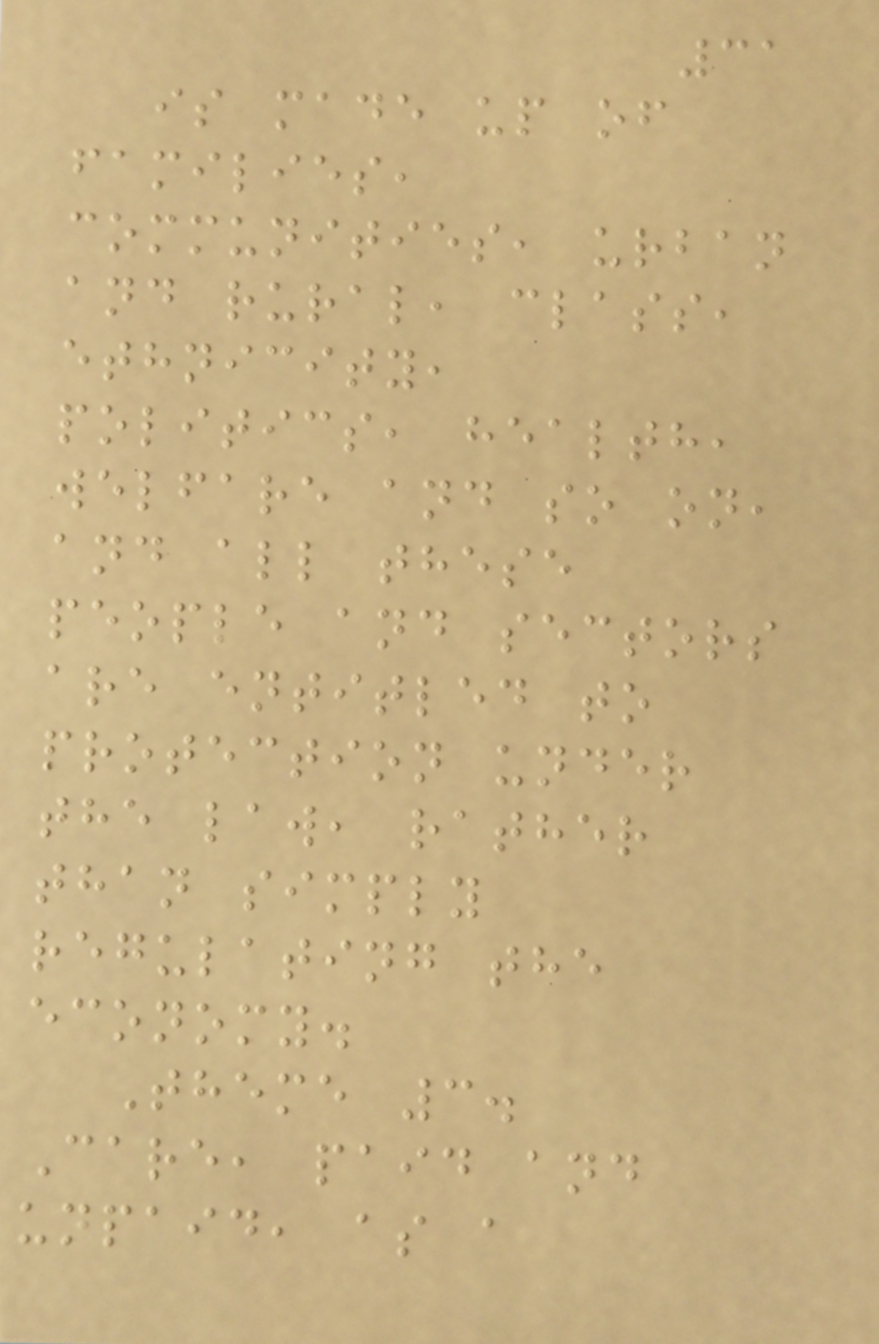31
is made up of
families,
communities, urban
and rural, class,
ethnicity,
politics, health,
welfare and so on,
and all these
people and sectors
are entitled to
protection under
the law, rather
than simply
regulating the
economy.
Theme 3.
Care, paid and
unpaid, as a
